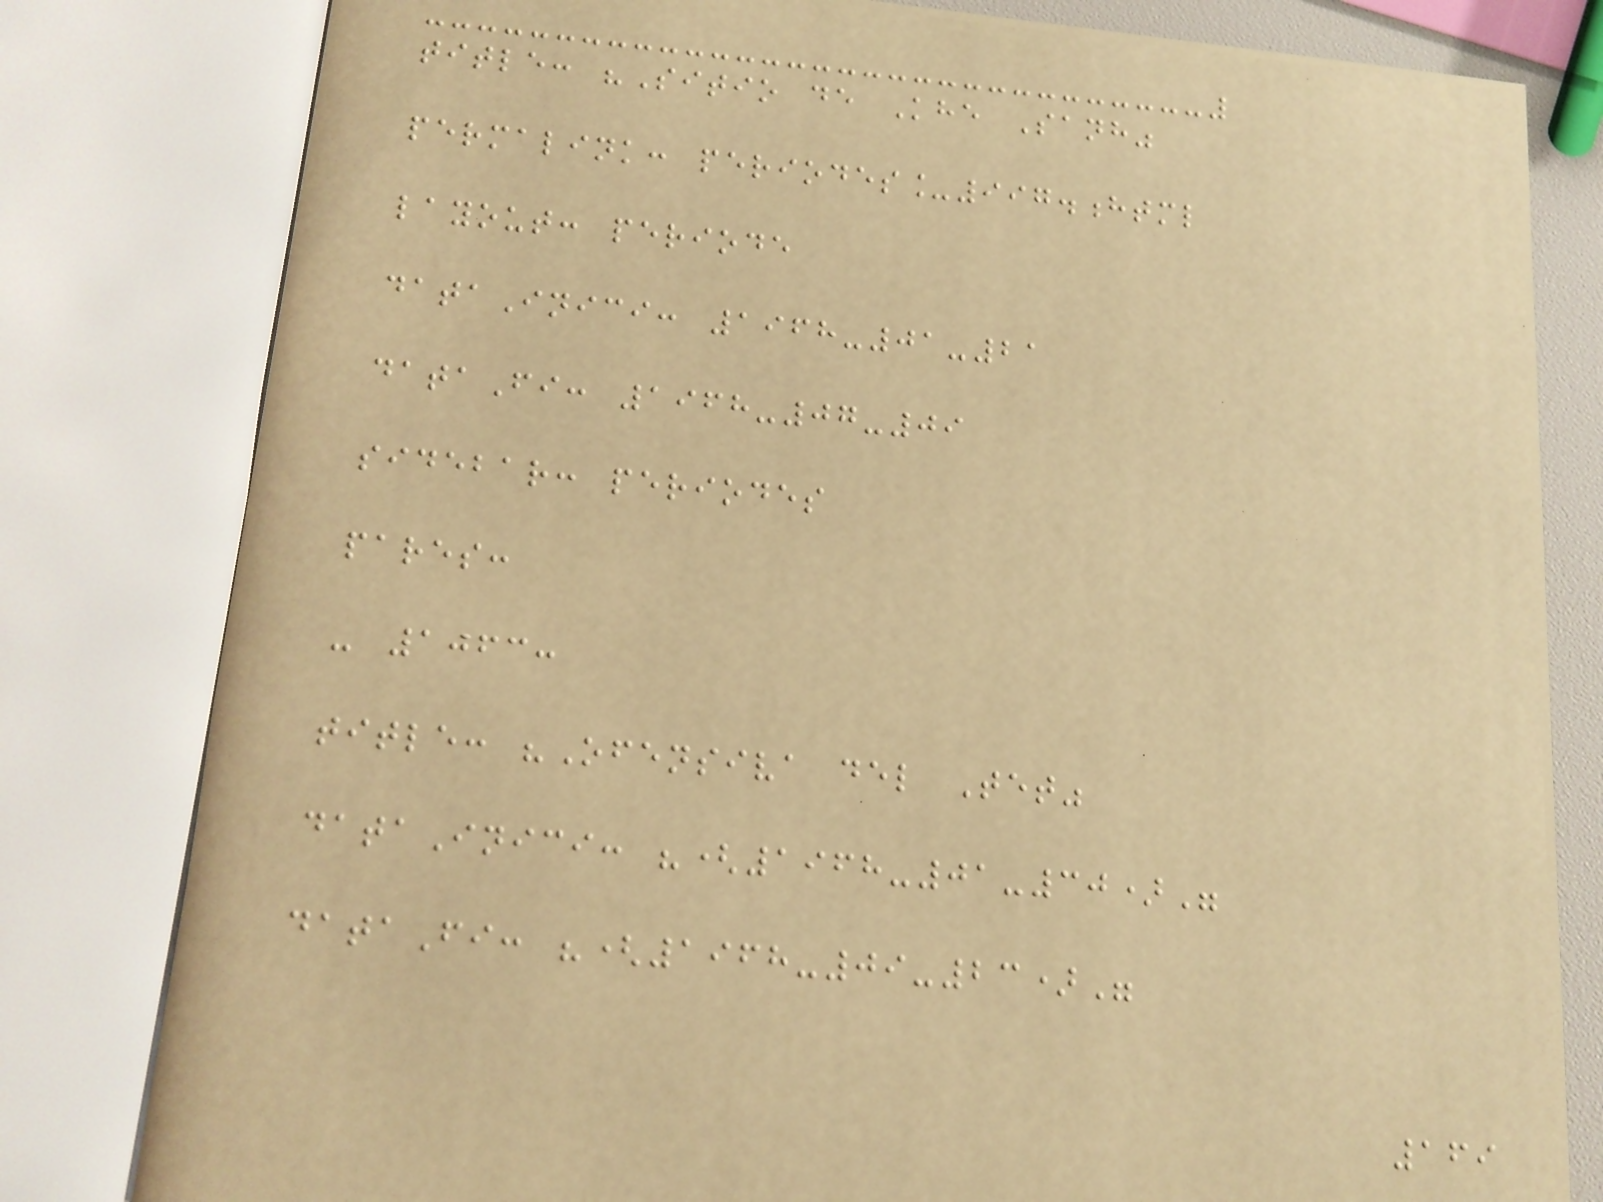title: "Sitio de Khe Sanh"
permalink: periodes_997.html
layout: periode
dataInici: 1968-01-21
dataFi: 1968-07-09
sidebar: periodes
pares:
- 1063:
title: "Ofensiva del Tet"
dataInici: "(1968-01-30)"
dataFi: "(1968-09-23)"
169
